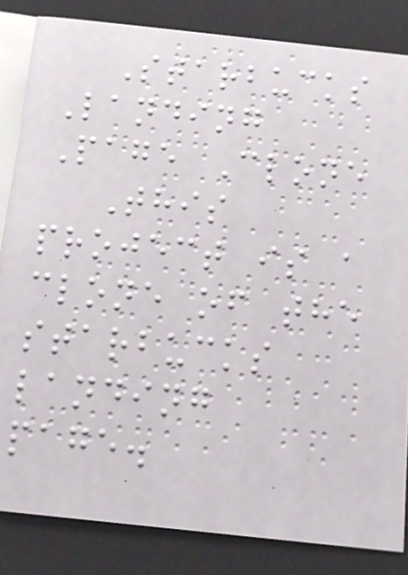Starbucks
Landing
Page Clone
This
project is a
clone of the
starbucks
landing
page.
